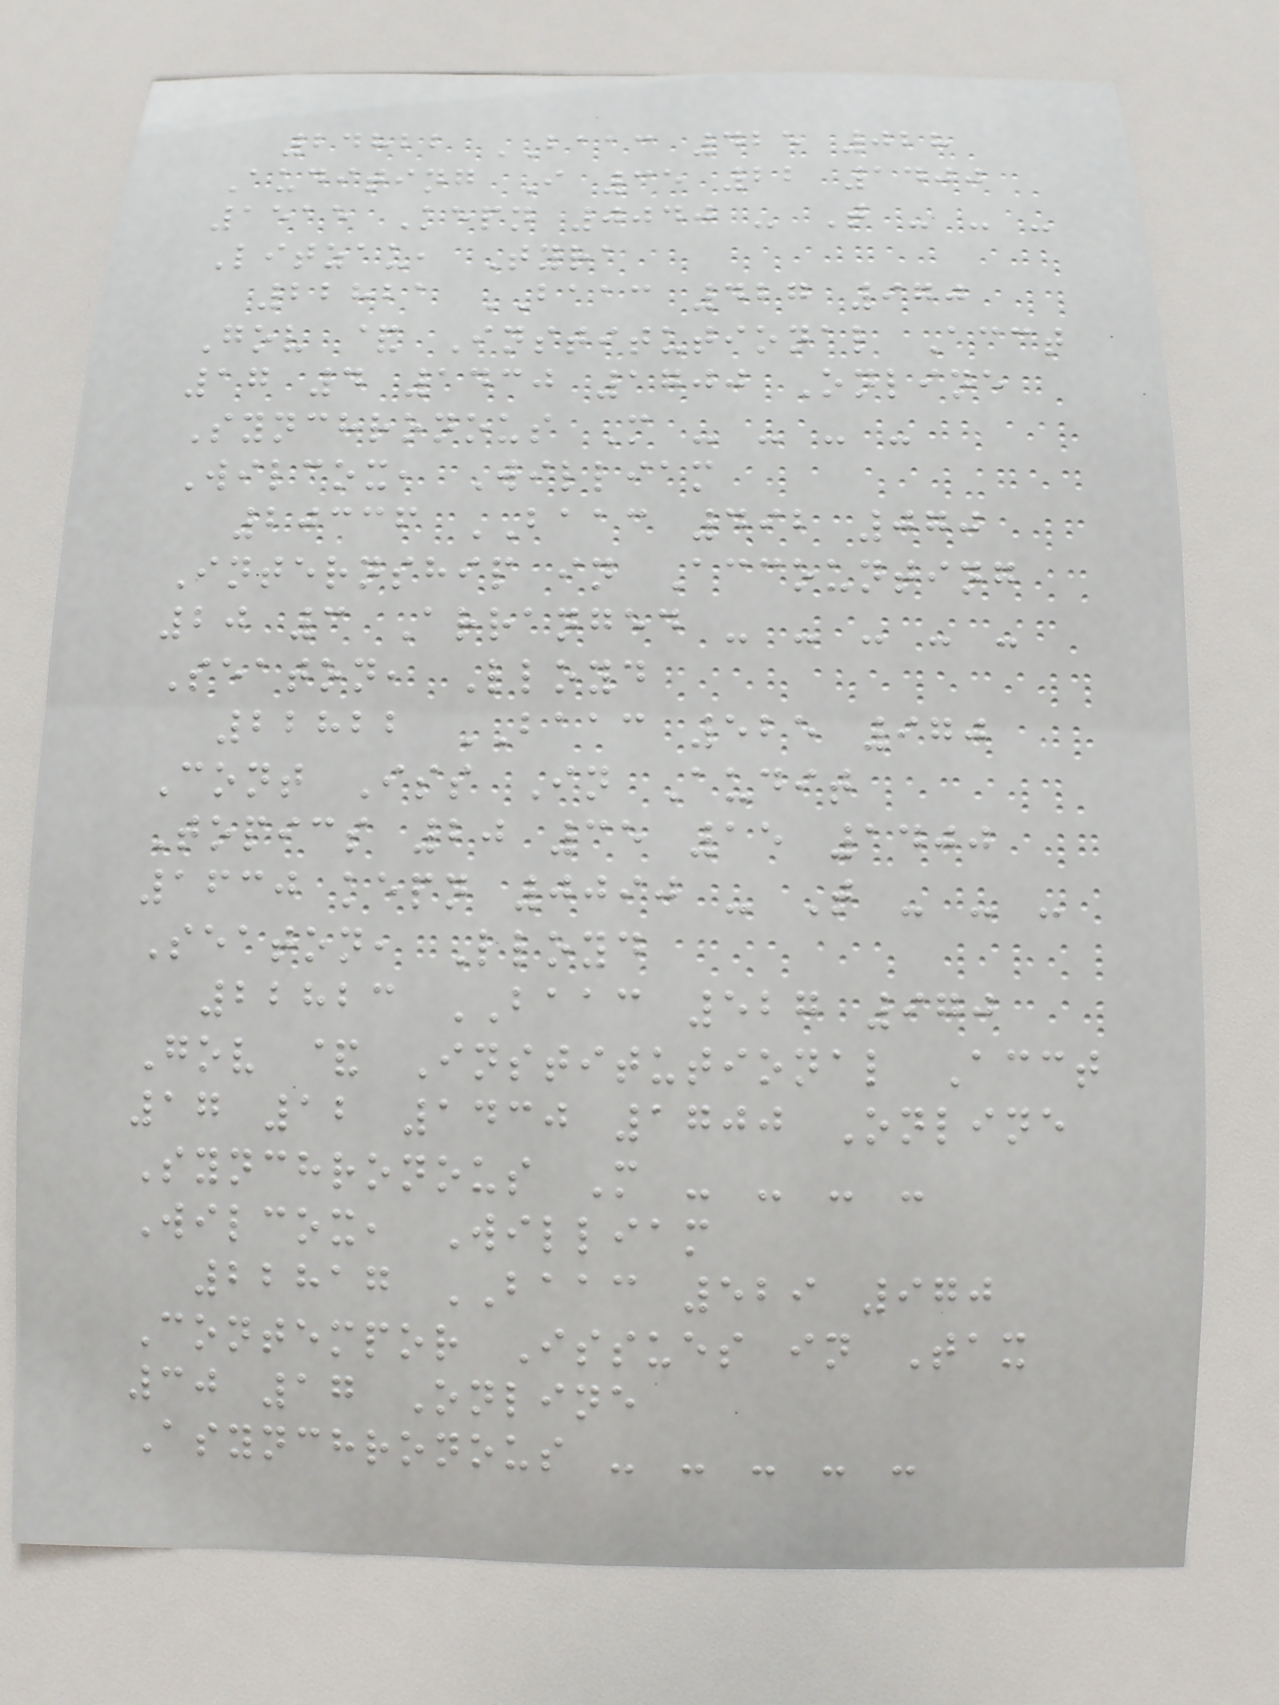24822 BAAC 425 028
Auditing I 35 22 1400
1515 Kepn 0040 - T - - -
Litzau, Tyra
22821 BAAC 427 970
Gov & Institutional Acct
17 4 1430 1700 Online
Synchronous M - - - -
Wilcox, William
20336 BAAC 492 070
Internship in Accounting
20 3 Arranged - - - - -
Seaton, Lloyd
22822 BAAC 525 970
Cont Iss In Audit
Topics 20 35 15 1400
1630 kepn 0090 - T - - -
Seaton, Lloyd
22823 BAAC 527 970
Gov & Institutional Acct
17 12 1430 1700 Online
Synchronous M - - - -
Wilcox, William
22817 BAAC 529 970
Contempor Issues in Tax
30 17 Online
Asynchronous - - - - -
